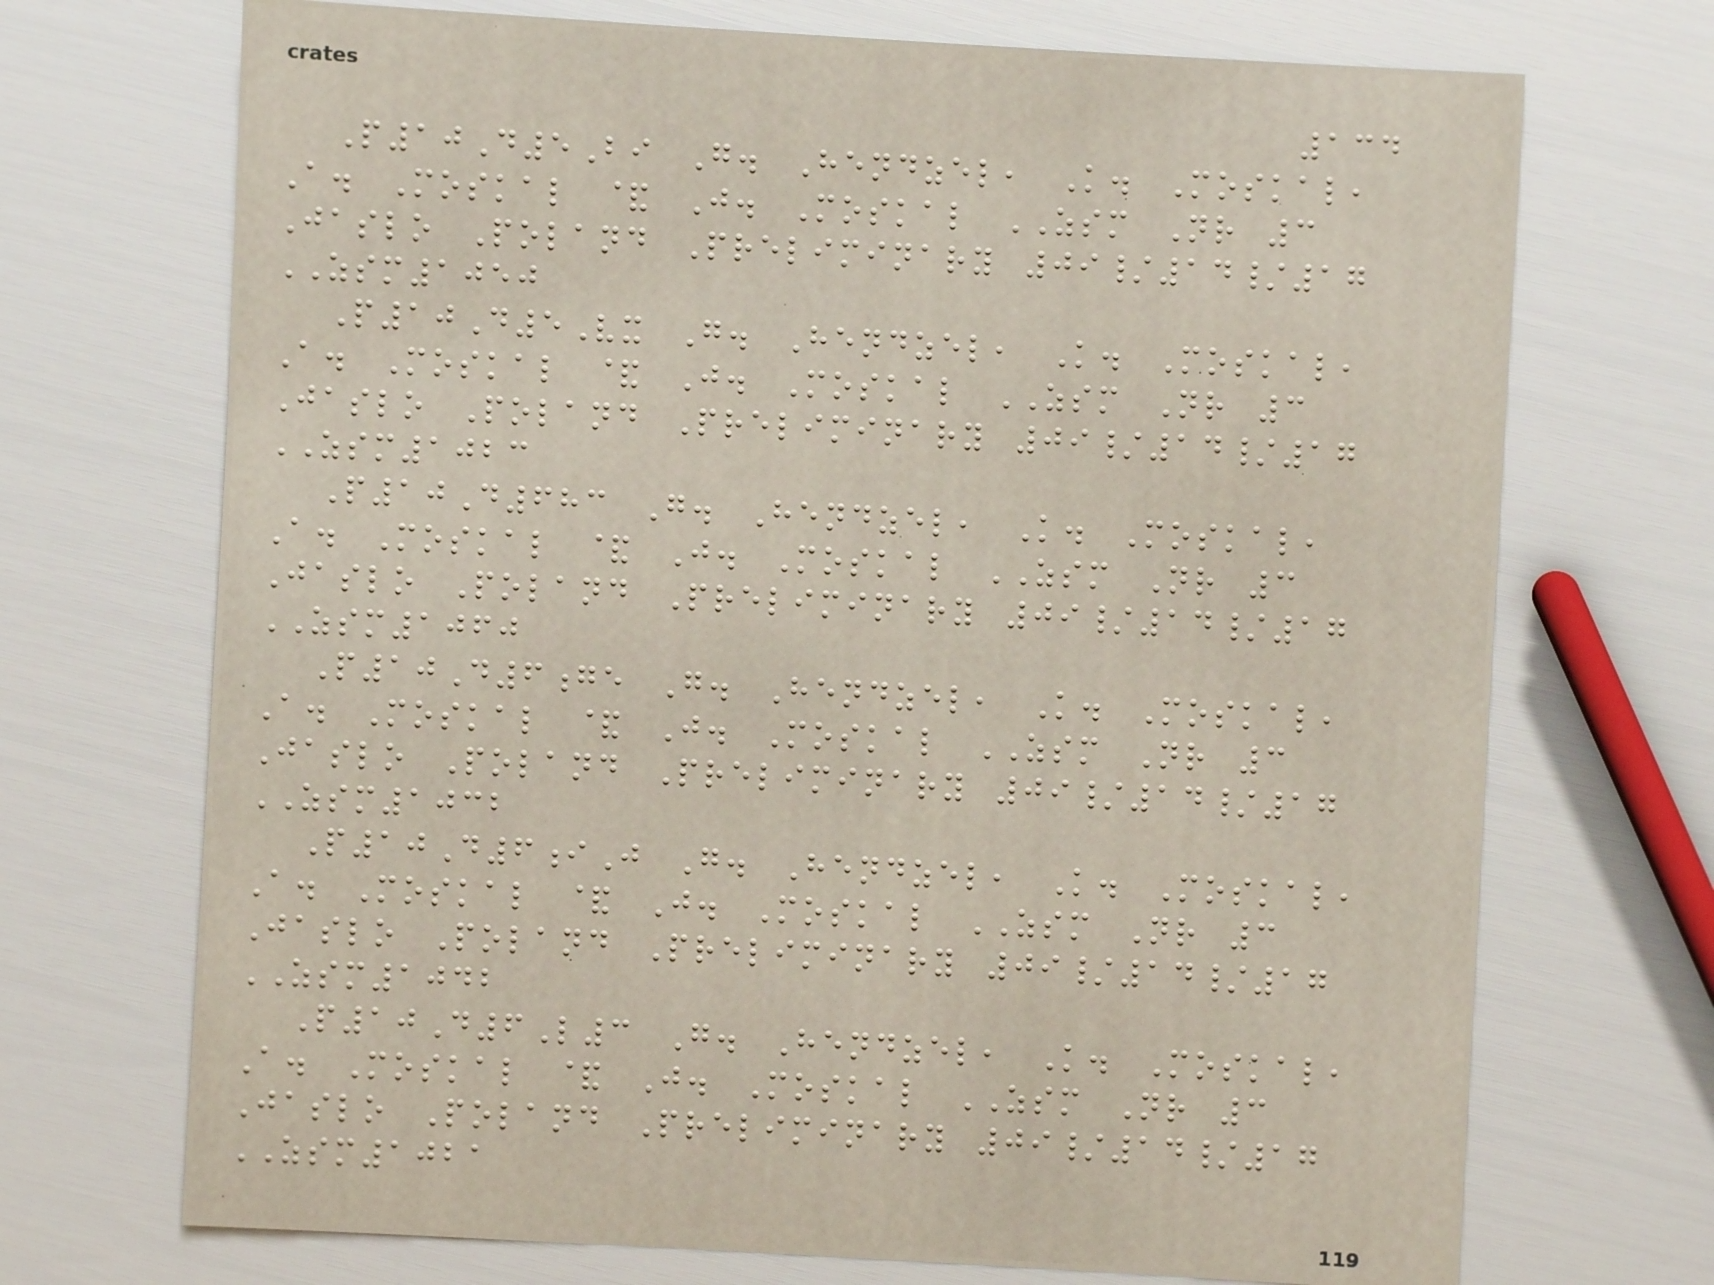134
P10D5Bi G. Hendzel, K. Moskal,
A. Moskal & J. Moskal ZSM Nr 3
Jaslo Poland Preliminary 09/14/17
ZSM1050
P10D5Vx G. Hendzel, K. Moskal,
A. Moskal & J. Moskal ZSM Nr 3
Jaslo Poland Preliminary 09/14/17
ZSM1023
P10D683 G. Hendzel, K. Moskal,
A. Moskal & J. Moskal ZSM Nr 3
Jaslo Poland Preliminary 09/14/17
ZSM1060
P10D6ge G. Hendzel, K. Moskal,
A. Moskal & J. Moskal ZSM Nr 3
Jaslo Poland Preliminary 09/14/17
ZSM1032
P10D6iJ G. Hendzel, K. Moskal,
A. Moskal & J. Moskal ZSM Nr 3
Jaslo Poland Preliminary 09/14/17
ZSM1042
P10D6L3 G. Hendzel, K. Moskal,
A. Moskal & J. Moskal ZSM Nr 3
Jaslo Poland Preliminary 09/14/17
ZSM1021
